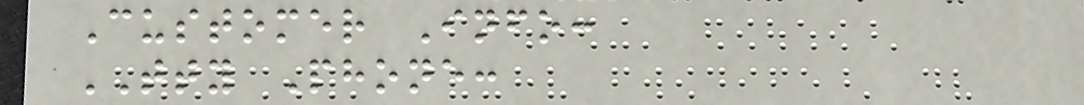Customer Info:
TTY Phone:
